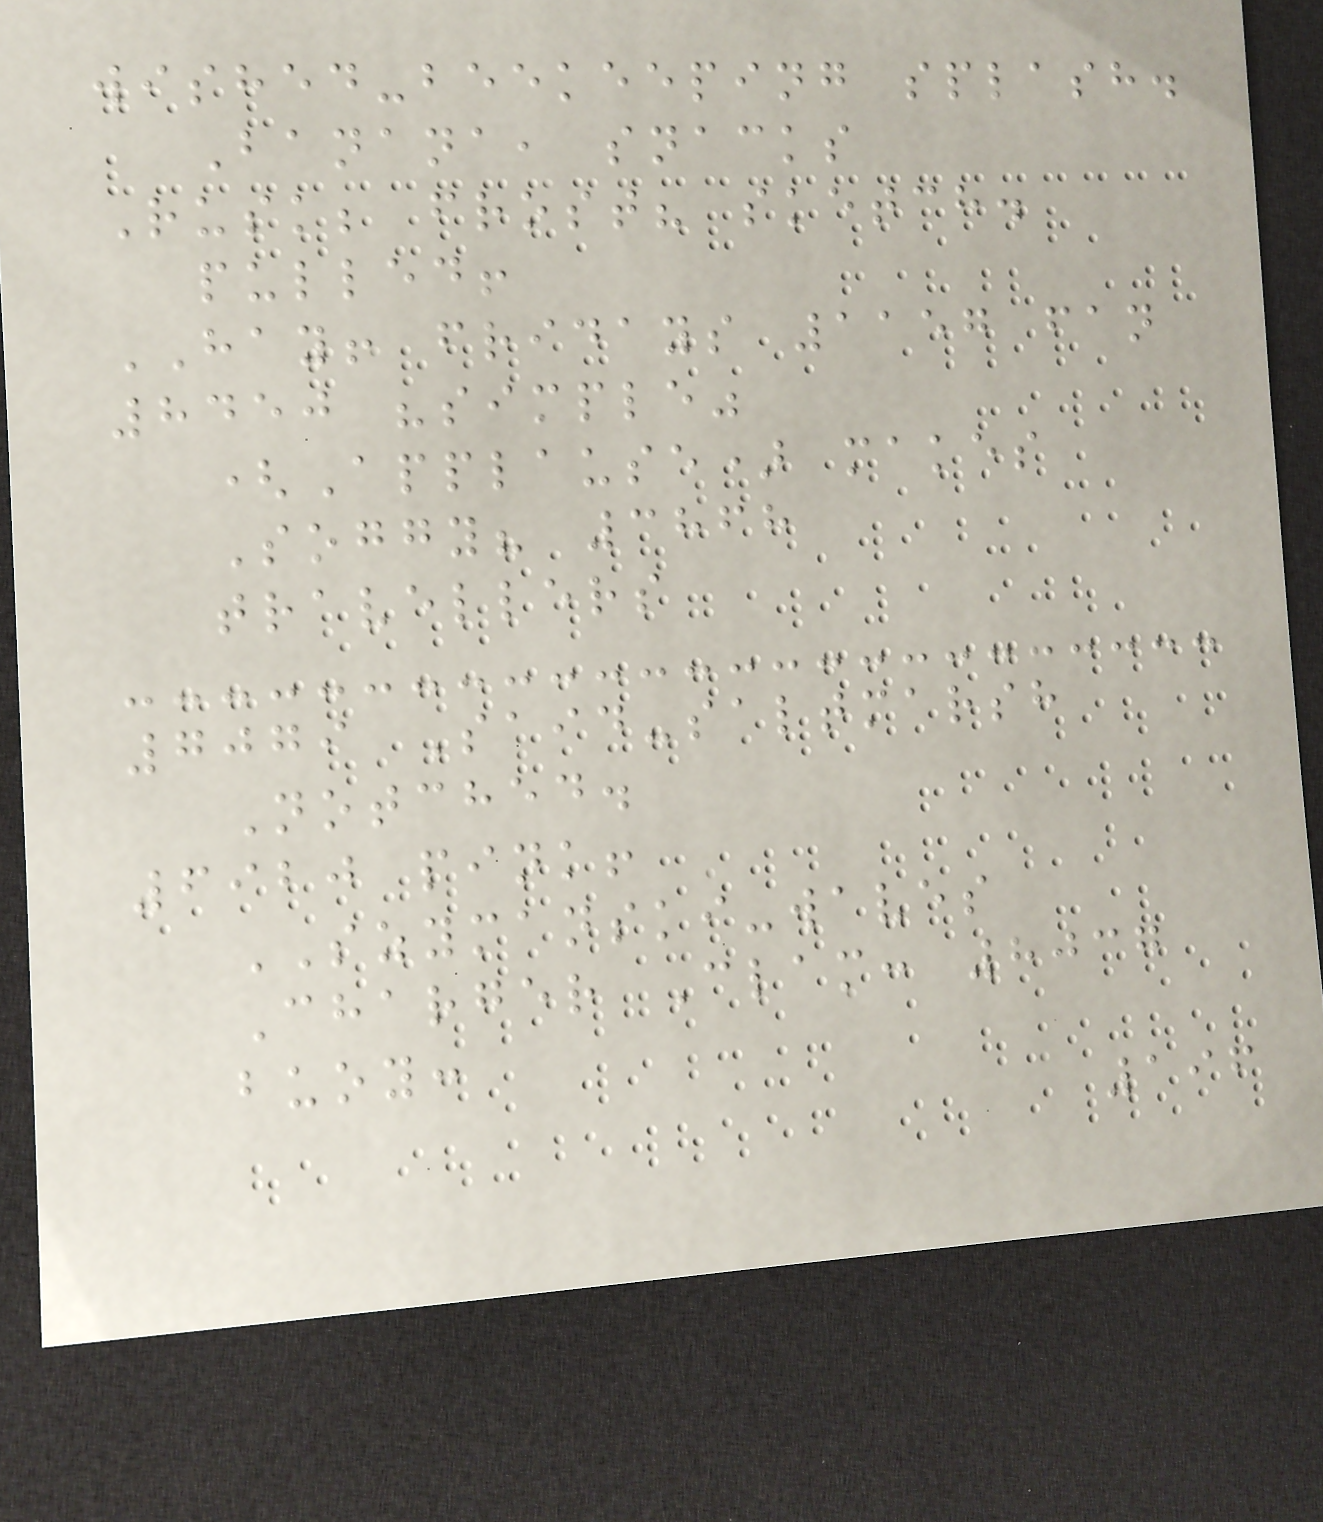wished-beekeeping splash.
Banana, snacks
Rusk; frost? sketch.
pulled!
HAY! fridays 1157 fan
8450 "simple"
(Applause) makes
Soggy? 3868
travellers
7079 Said-saltmarsh
Notched.
6920 pink!
SZYMANSKI-waves
Charger Clam: 8037
buoy:
196
